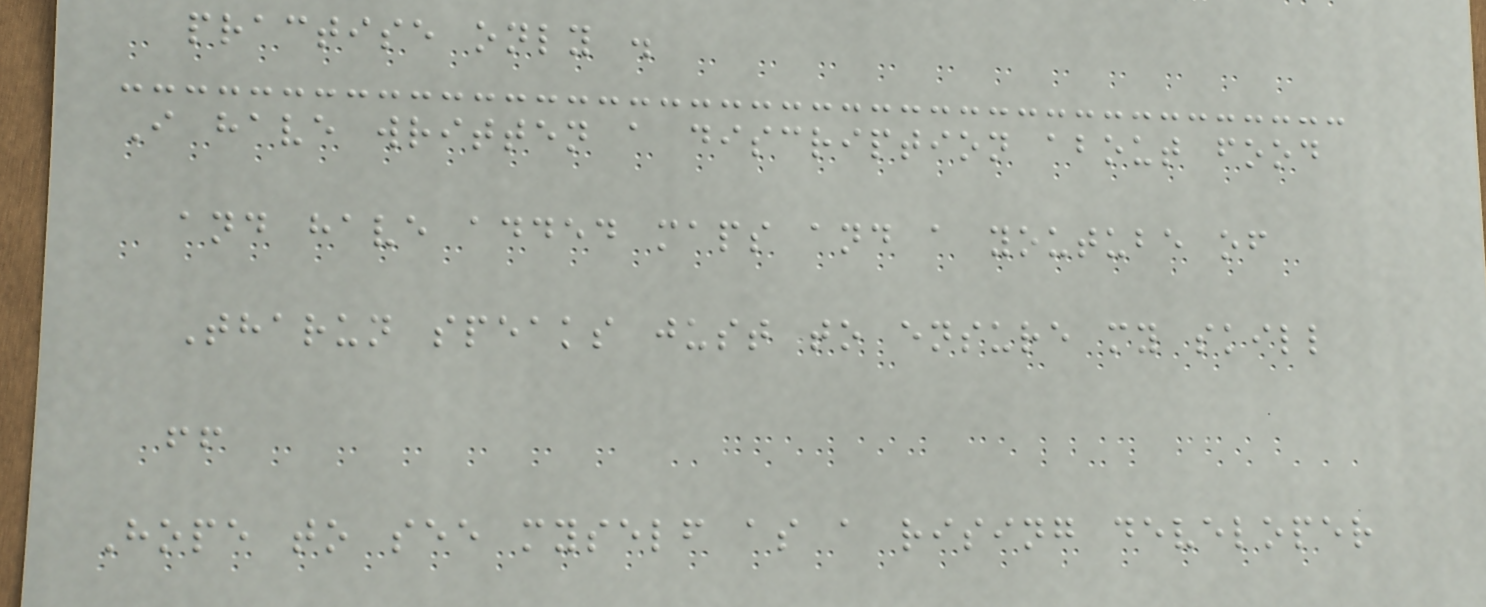practise only .
I have written a discription about food
and have added maps and a youtube of
Tharun speaks just to ensure my skill
!!
Hope to see myself as a rising developer
